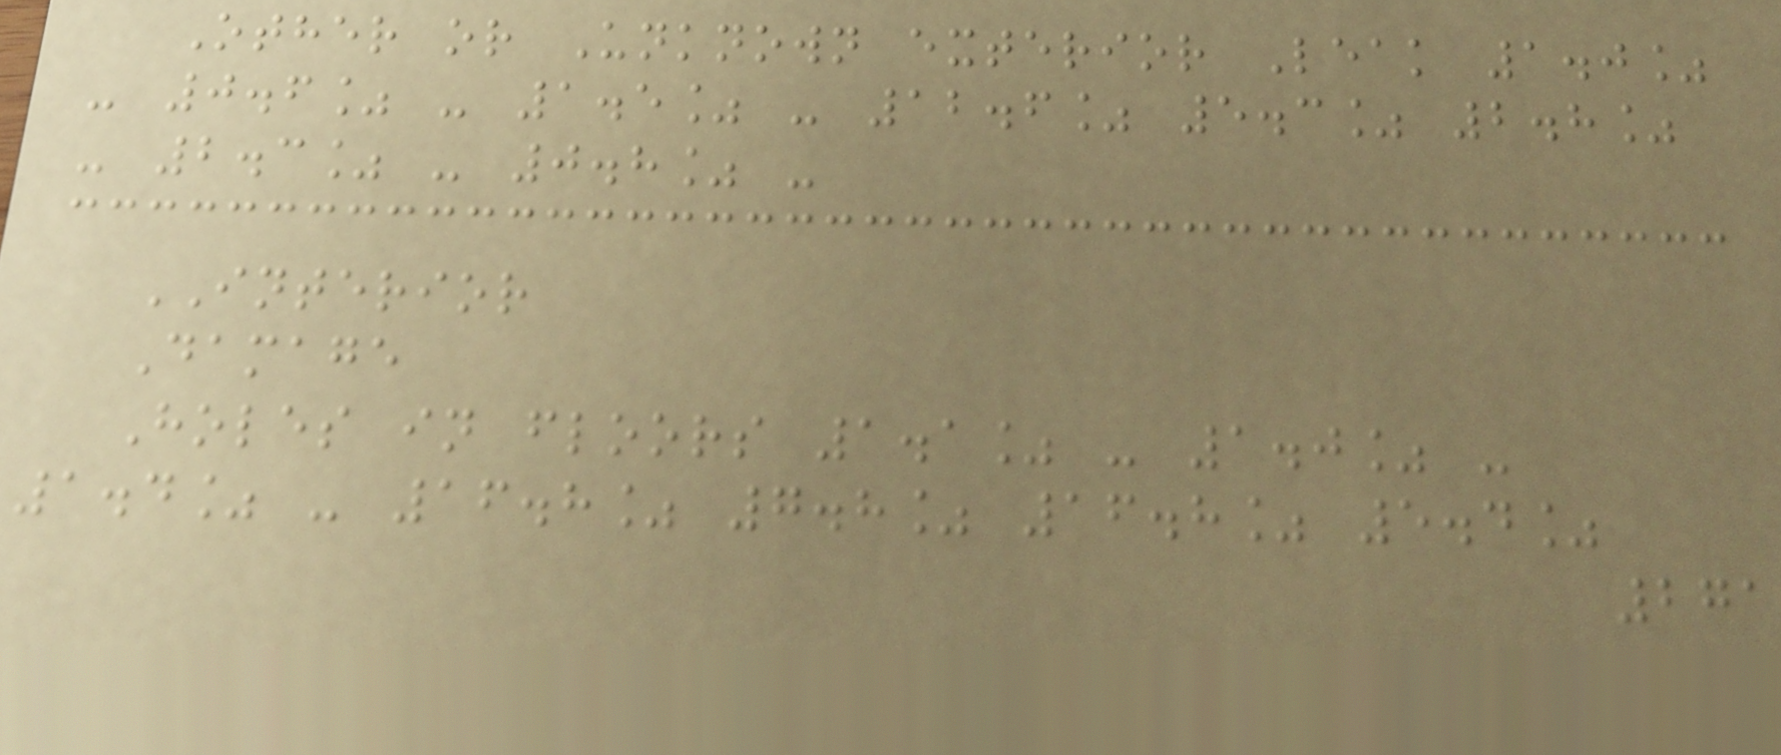Other or Unknown exterior Leak 1.0%
- 0.6% - 1.5% - 12.6% 5.3% 2.8%
- 2.3% - 0.8% -
INTERIOR
Damage
Holes in floors 1.1% - 1.0% -
1.4% - 16.8% 7.8% 16.8% 5.4%
271
